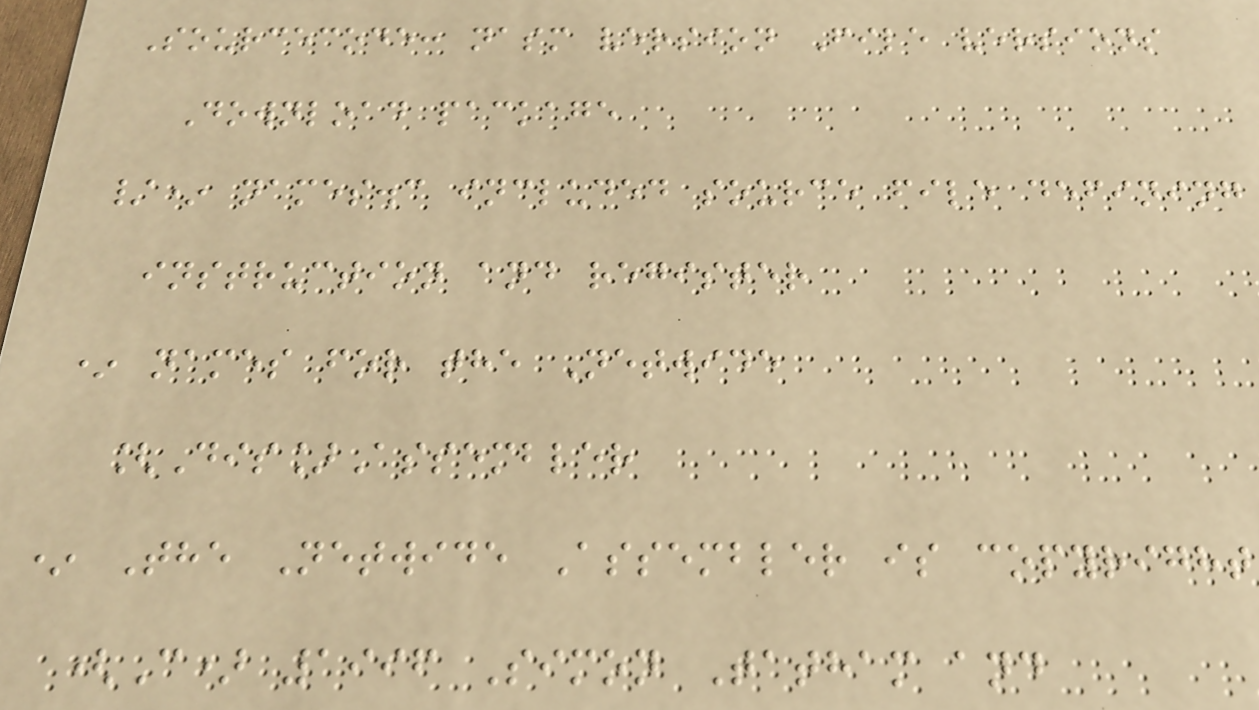Sourcecode: nasm version File versions
Download package
/* names.c included source file defining
instruction and register
* names for the Netwide
[Dis]Assembler
* The Netwide Assembler is copyright
(C) 1996 Simon Tatham and
